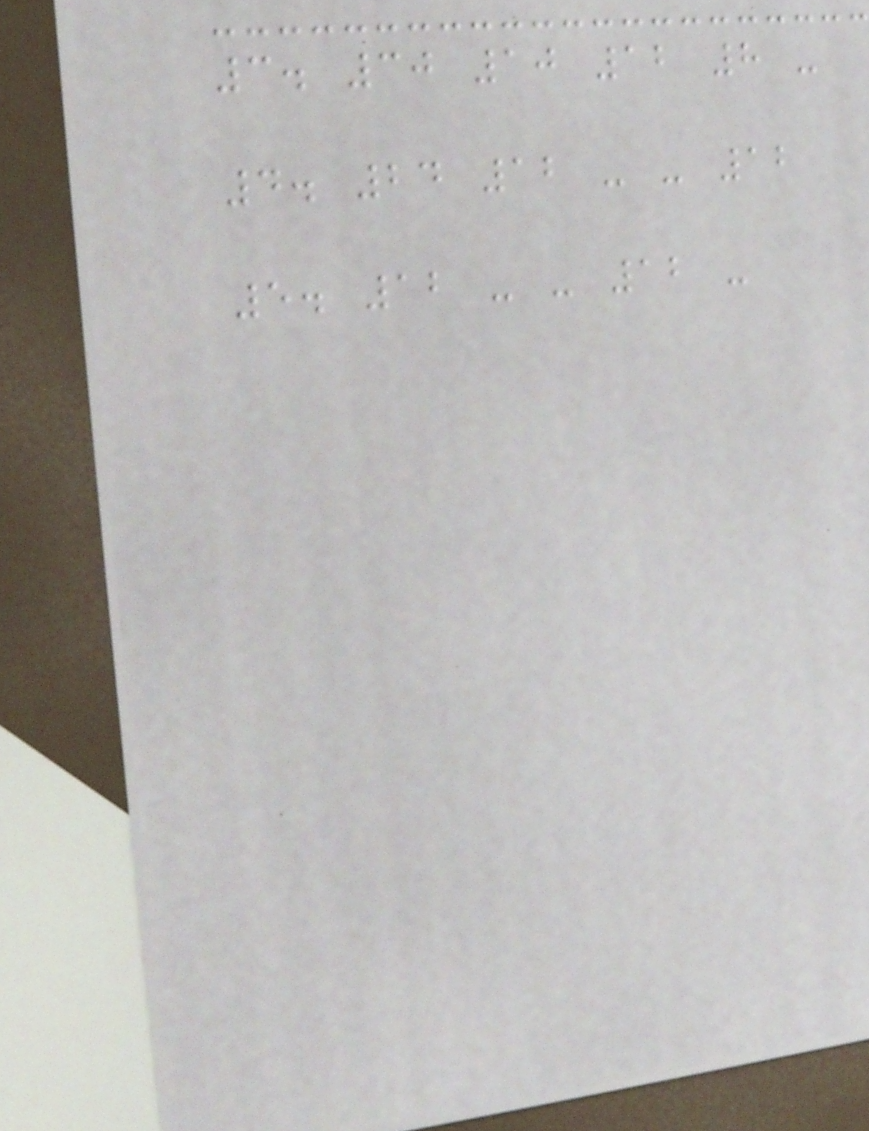3. 30 10 12 8 -
4. 24 12 - - 12
5. 12 - - 12 -
